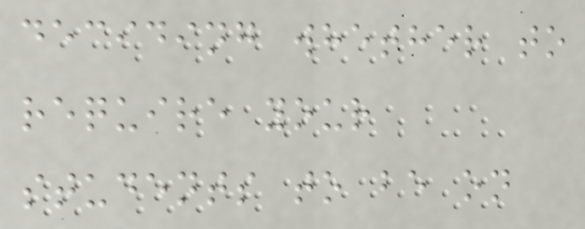deciding whether to
require your
students to be on
